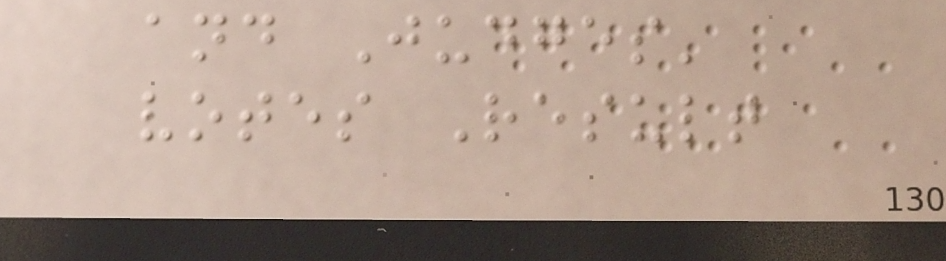and Judges'
votes Result
